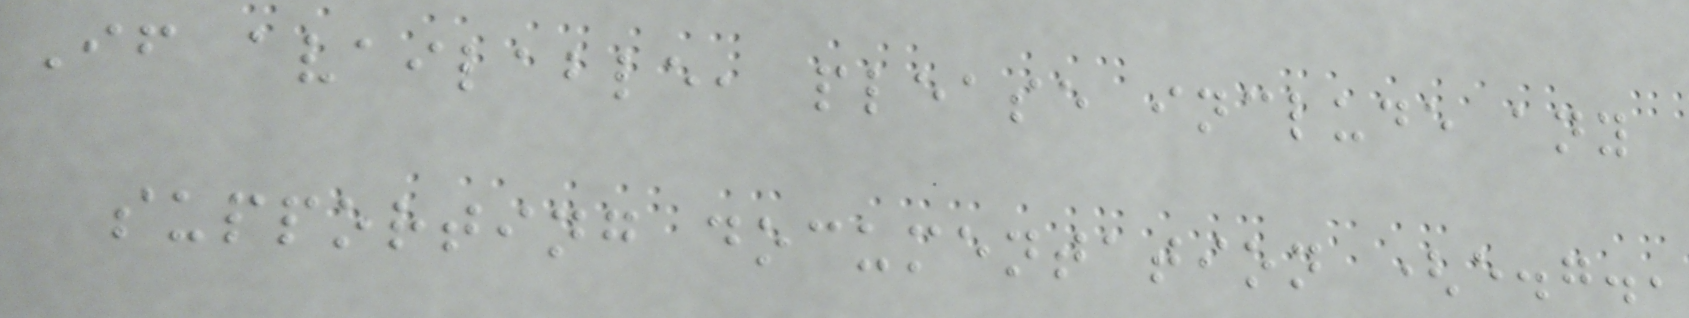If available, please include any
supporting documentation (e.g.,
